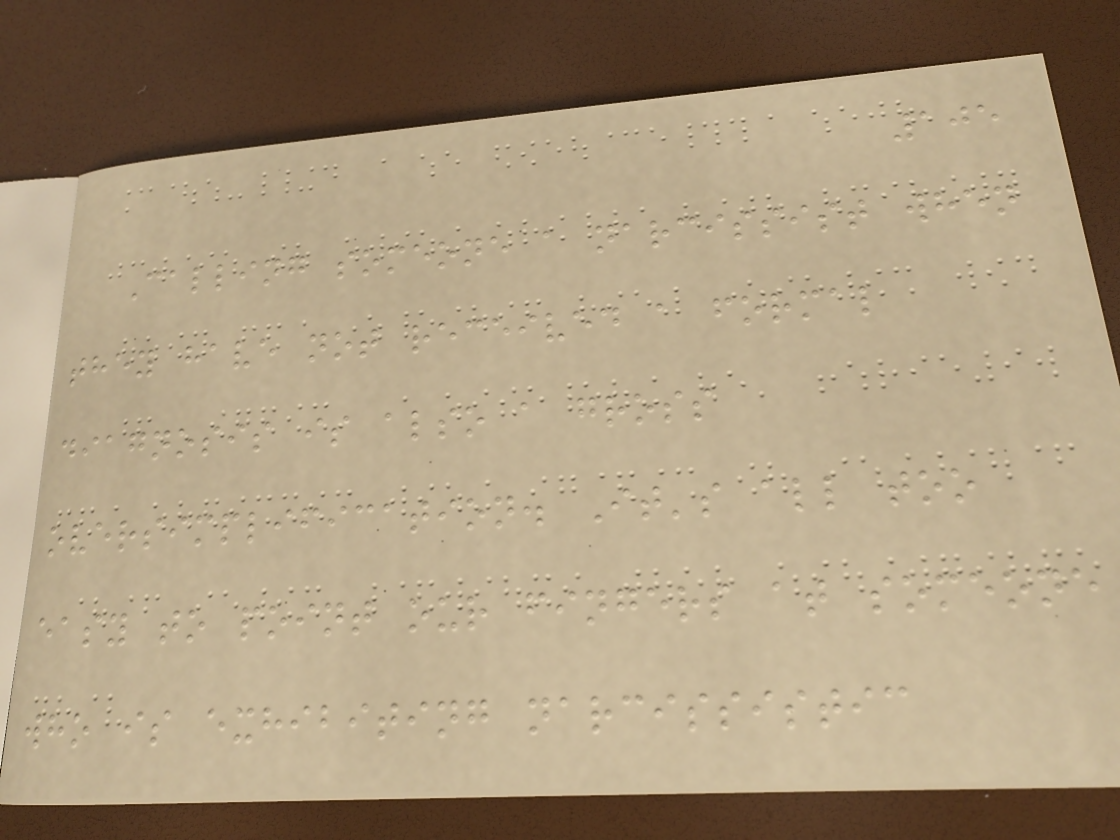105
Calling someone a narcissist when
they have not received a formal
diagnosis is also a gross
oversimplification. It's all too
easy to point our fingers at someone
who is exhibiting narcissistic
